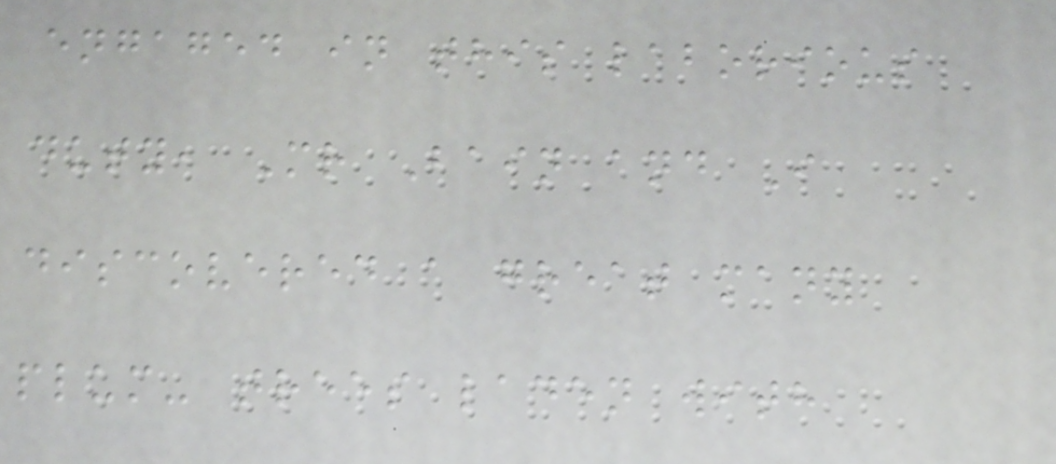engaged in this laborious
duty, Mr Bain and I
discovered a great many
plum- trees laden with
